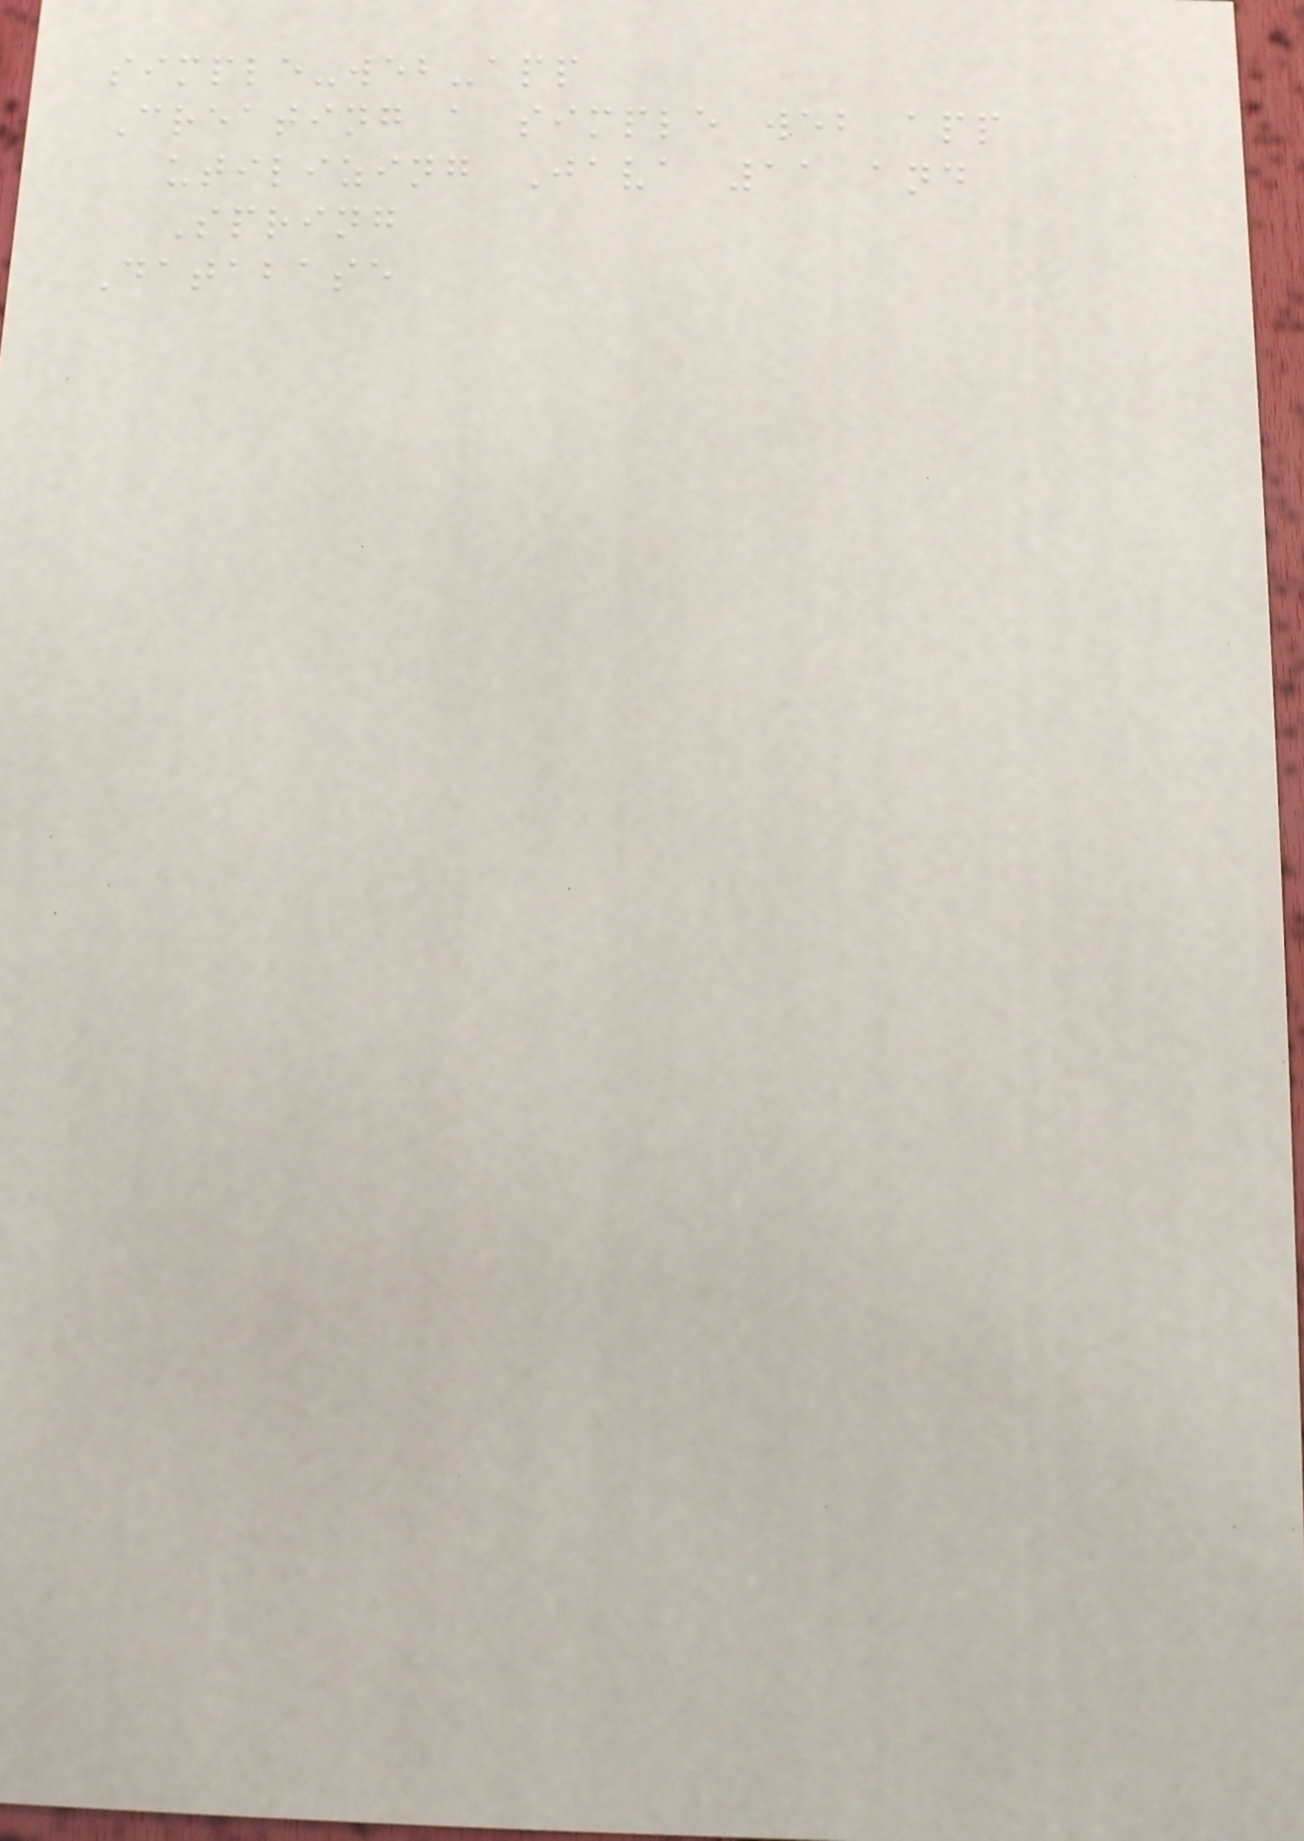simple-web-app
Creating a simple web app
utilizing Java 11 and
Spring
Database
